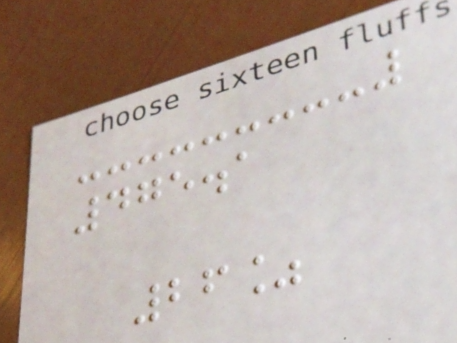475.1
26%
